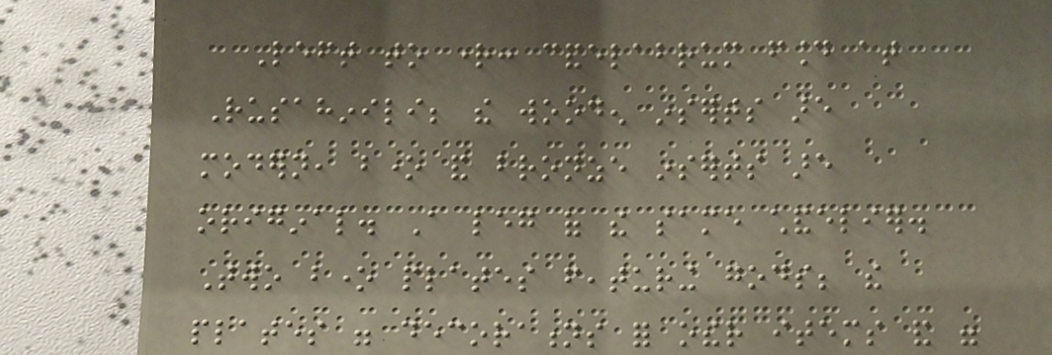Left to right: candelabrum found at
Rusahinili; the wooden inserts are
modern, bone and bronze inserts are
original. A leg of the same chandelier.
Two bone plates featuring gods; the
plates were decorations for other items and were
